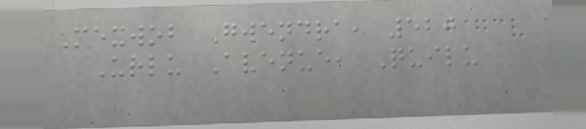Mexwob Gwendra, 520
Urlu Avenue, Quilu
